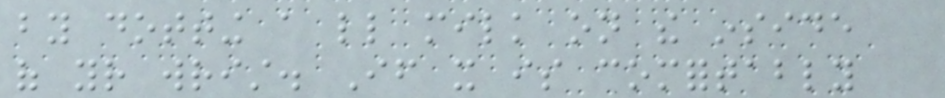by dotting a little milk on the inside
of your wrist. If it is comfortably
